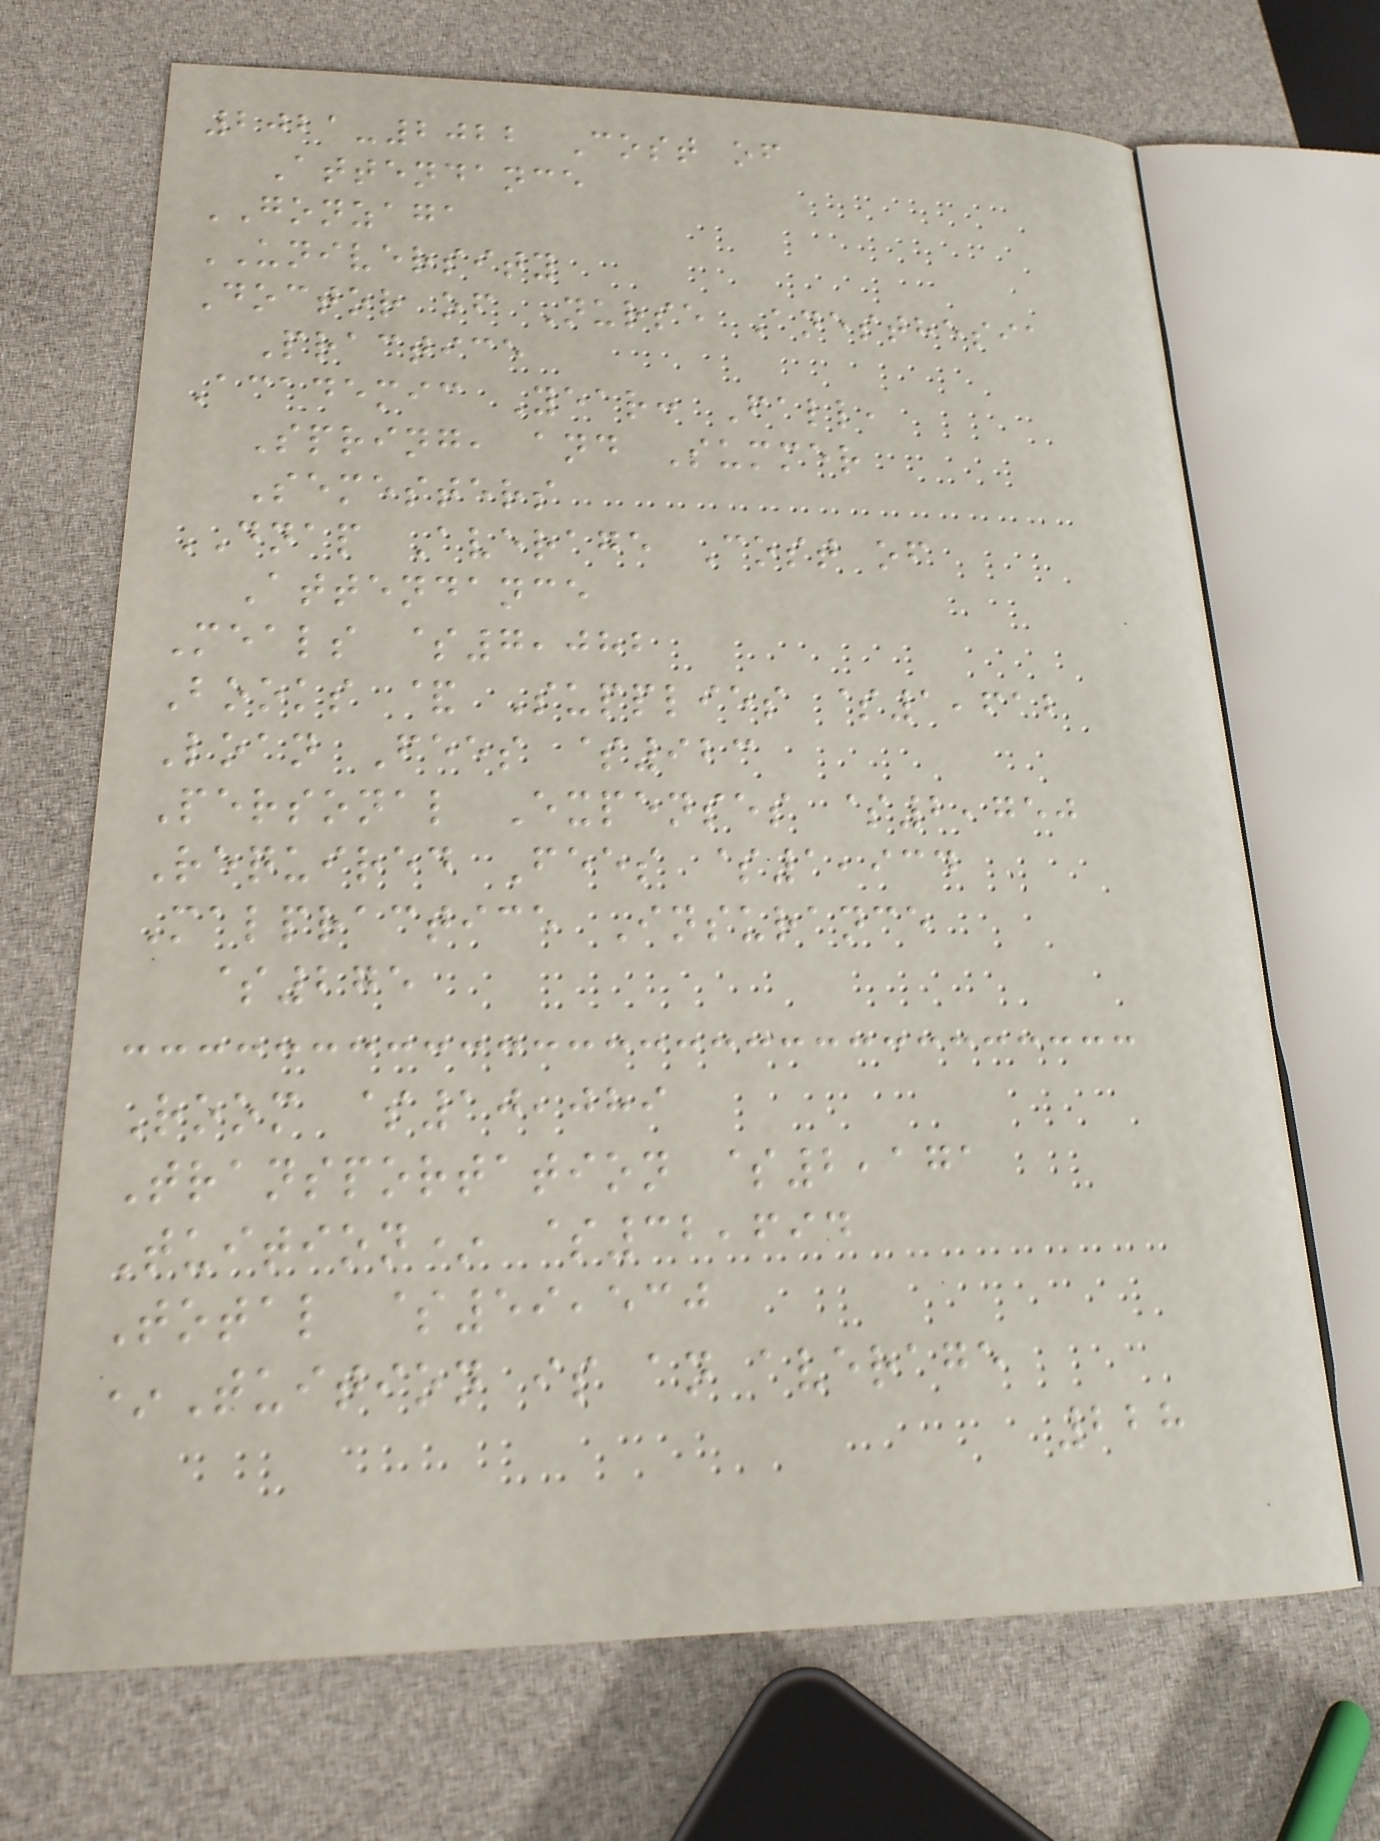2021-2022 Cost of
Attendance
GONZAGA
UNIVERSITY
Doctor of Nurse Anesthesia
Practice
Academic Year: Fall,
Spring, and Summer
Semesters
DNAP Average Cost of
Attendance
Meals $7,082
Books & Supplies $1,612
Loan Fees $923
Personal Expenses $2,750
Required Fees $1,934
Malpractice Insurance
$275
Room $10,089
Transportation $2,171
Tuition* $32,694
Total $59,530
*Tuition is an average
228
